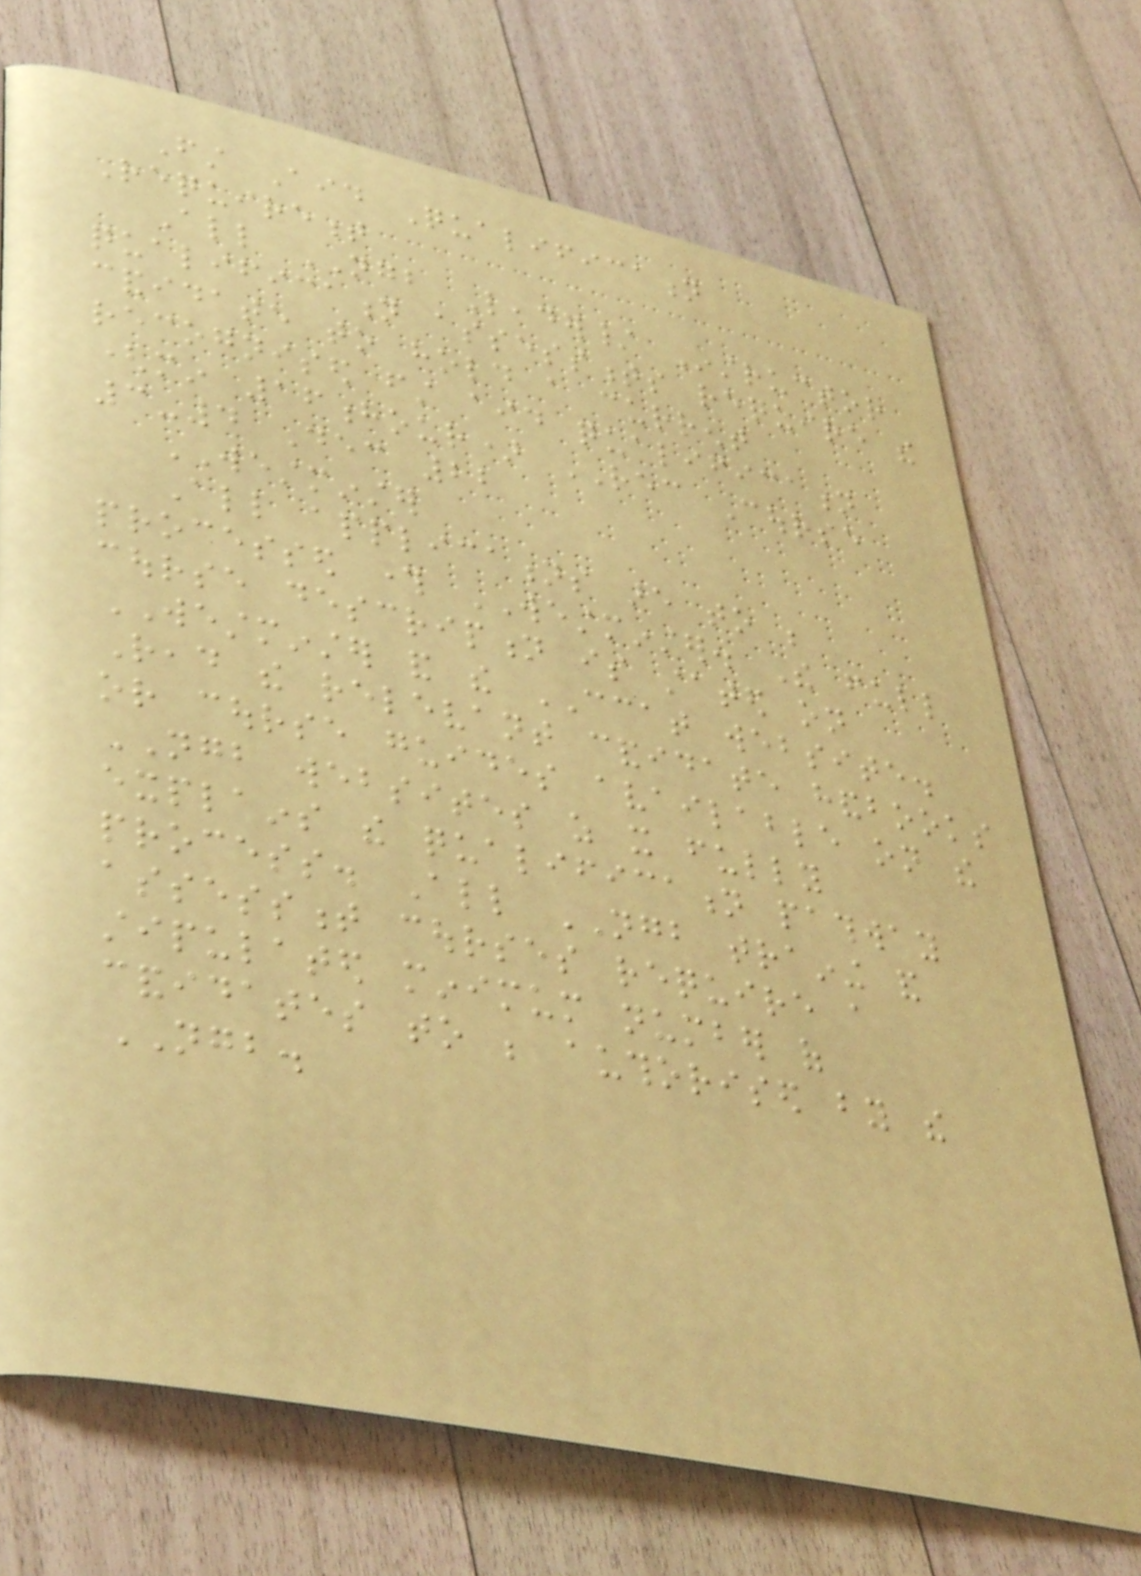First Aid Qualification
Requirement
All NGB Leader/ Instructor
qualification assessments require the
candidate to hold a current
recognised first aid qualification
(min 16hour) REC Course
3-4 Dec 22
WESTMINSTER
All applications are to be
processed through WESTMINSTER. The full
course description is stated on
WESTMINSTER and the CCAT website.
Read the relevant candidate handbooks
or course guides available on the
NGB websites as it fully
explains the qualification pathway
process. All NGB training and
assessment courses require a
stipulated minimum number of
candidates to be authorised by the
NGB.
